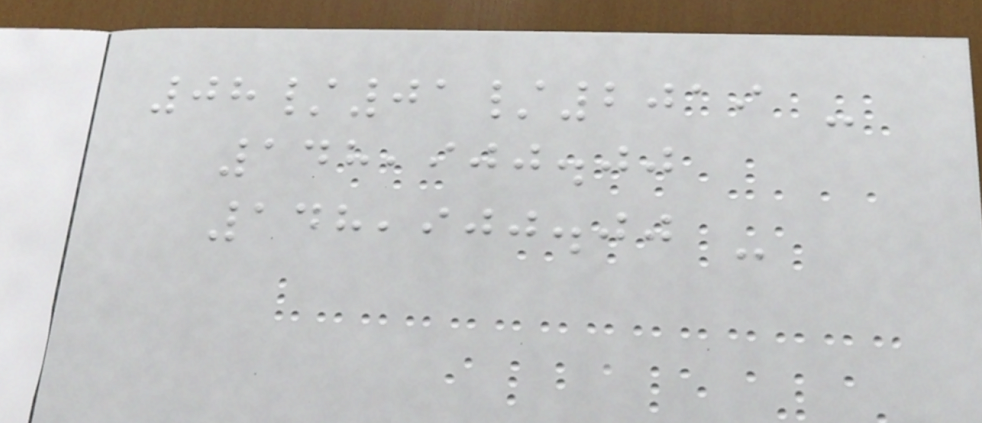08/01/2019 -
148,900.00
148,900.00 -
